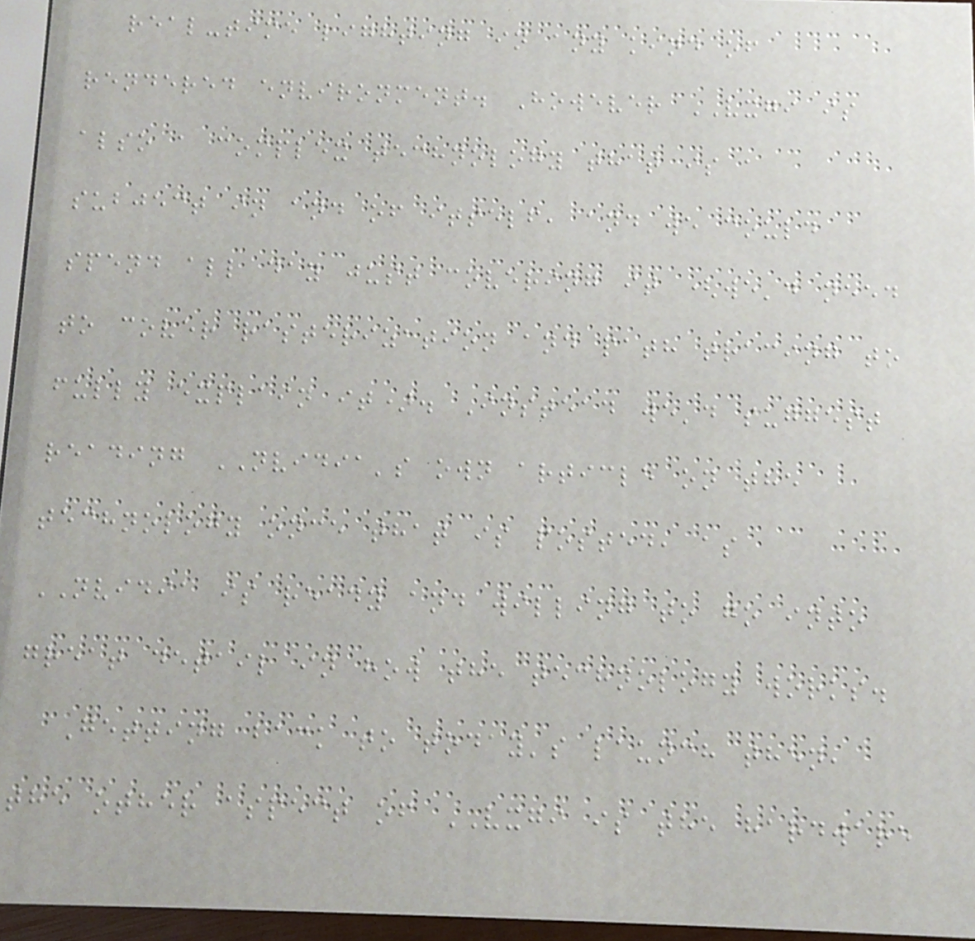real-time lighting in any kind of
rendered environment. However VXGI is
also a complex technology that is a
subject in and of itself, and we could
spend all day just covering it (we'd need
to cover rasterization and path tracing to
fully explain it). Instead we'd suggest
reading NVIDIA's own article on the
technology once that is posted, as
NVIDIA is ready and willing to go into
great detail in how the technology works.
Getting back to today's launch then,
the other aspect of VXGI is the hardware
